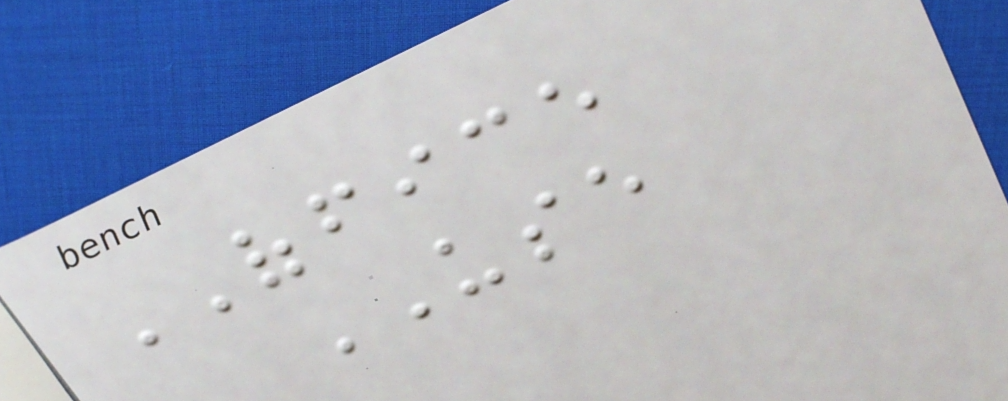OFFICE
USE
